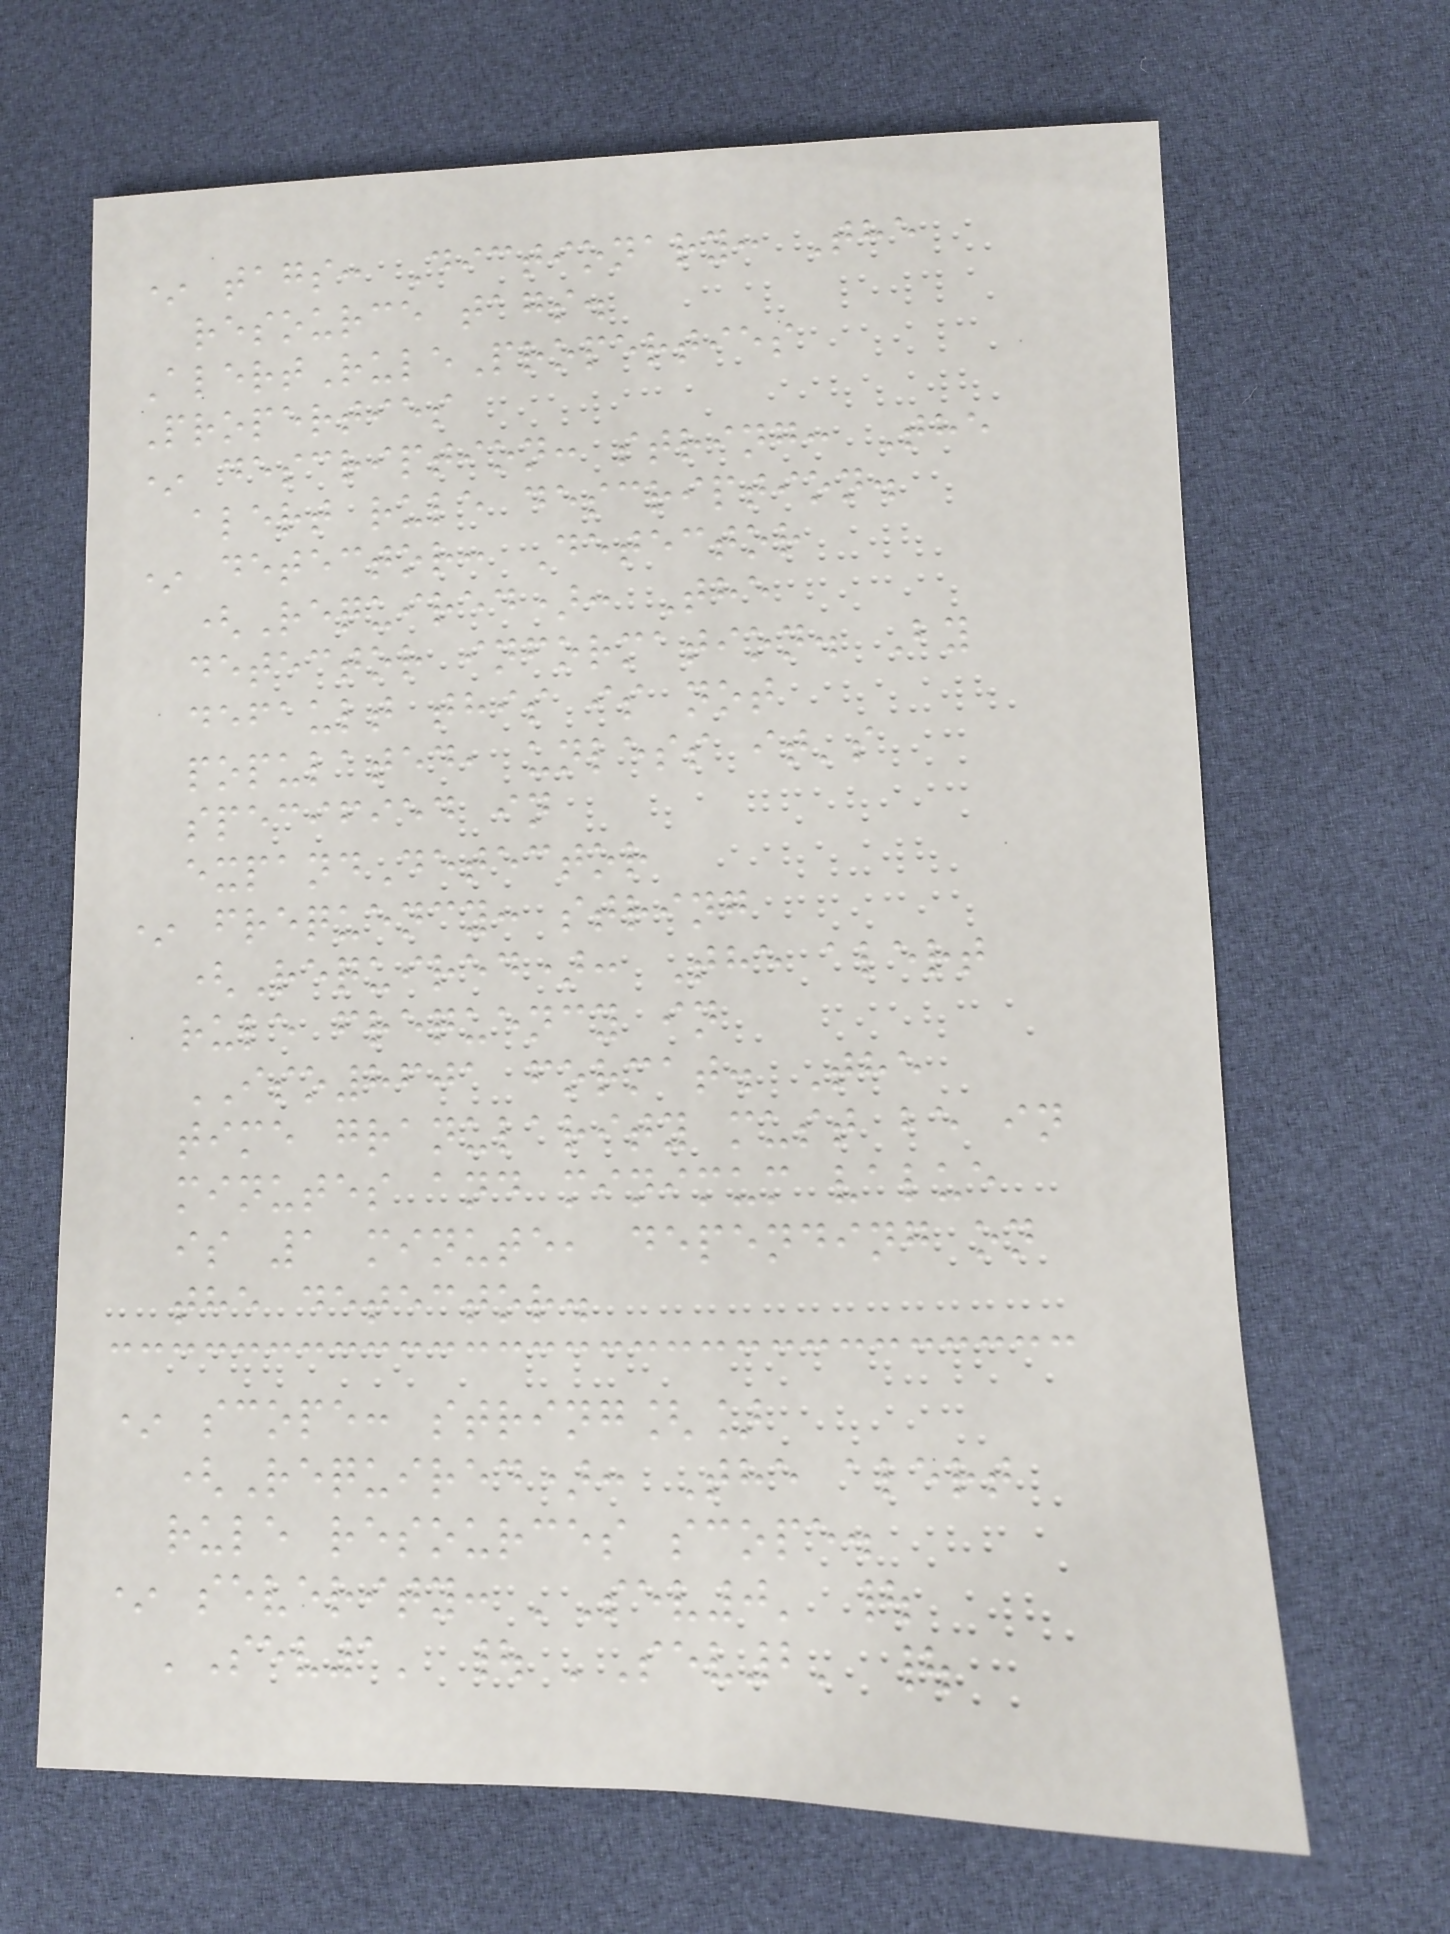* tags: Dictionary: The
resource tags.
AlertRuleProperties
Properties
* description: string: The
alert rule description.
* detector: Detector
(Required): The
detector information. By
default this is not
populated, unless it's
specified in
expandDetector
* frequency: string
(Required): The alert
rule frequency in
ISO8601 format. The
time granularity must be in
minutes and minimum value
is 1 minute, depending on
the detector.
* scope: string[]
(Required): The alert
rule resources scope.
* severity: 'Sev0' |
'Sev1' | 'Sev2' |
